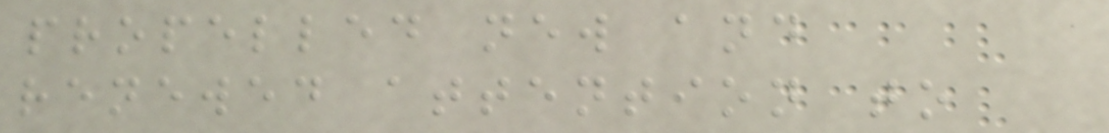propelled new and
renewed attention to
